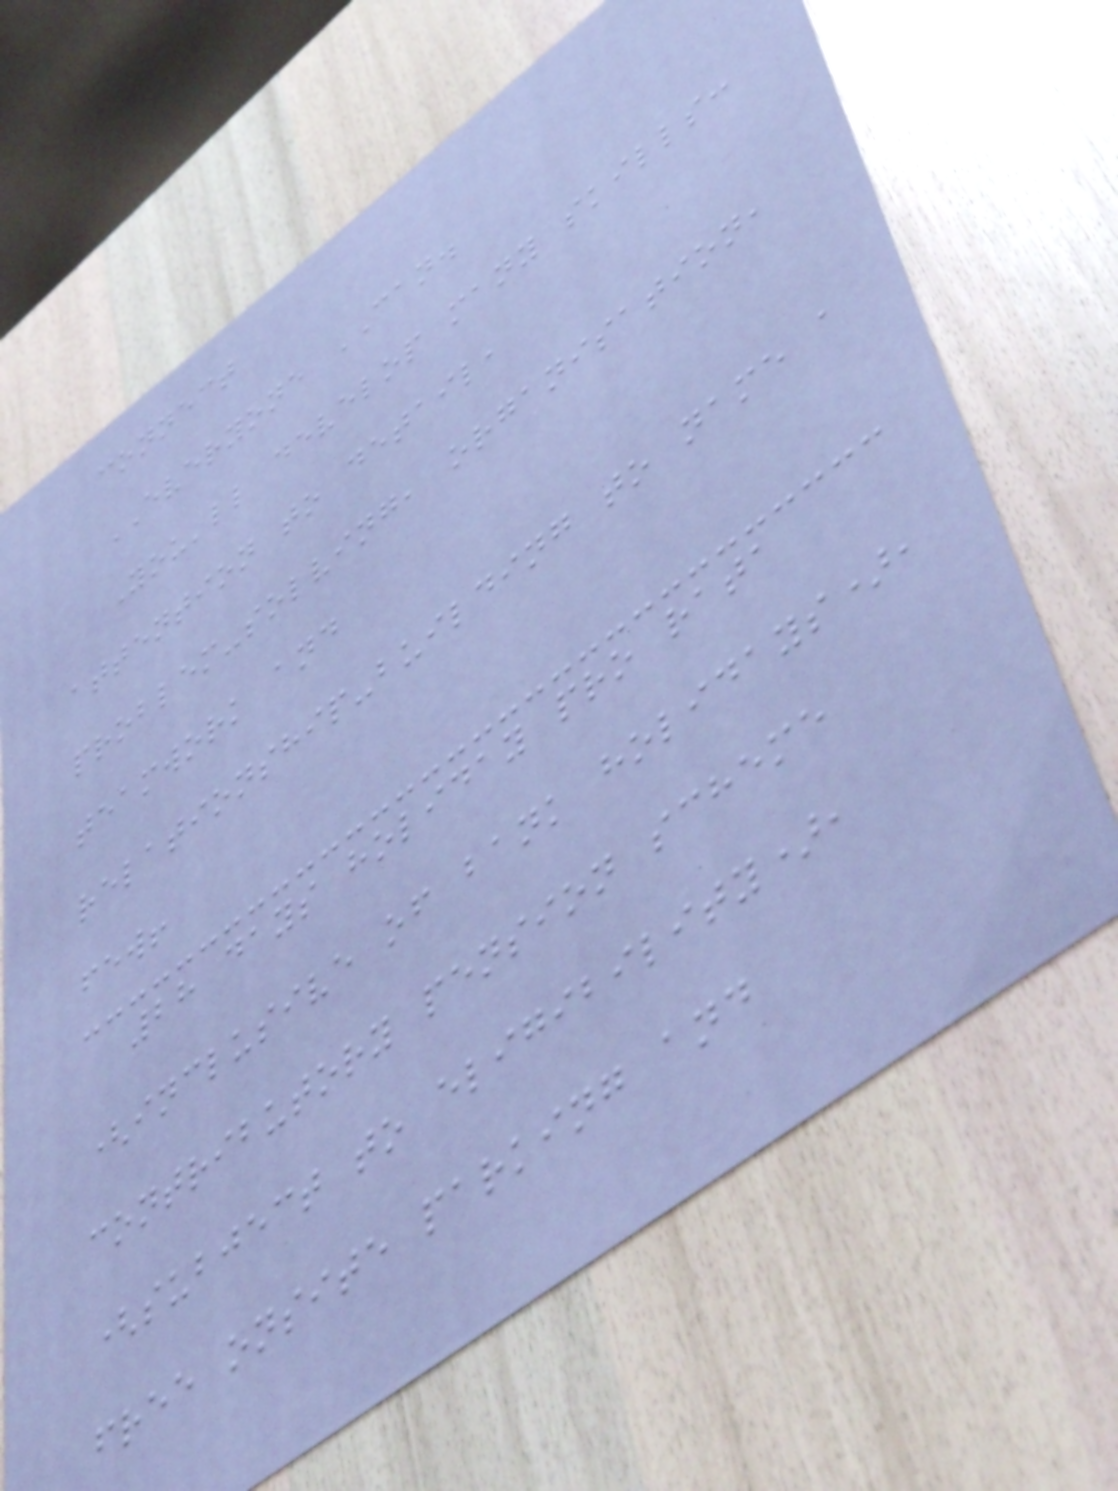connect
EVERYONE CAN.
You'll develop many skills:
attention to detail,
problem-solving, organisation,
teamwork and
relationship-building to name a
few!
28 days holiday pro rata
(inclusive of bank holidays),
contributory pension scheme
(subject to eligibility),
free onsite parking and
